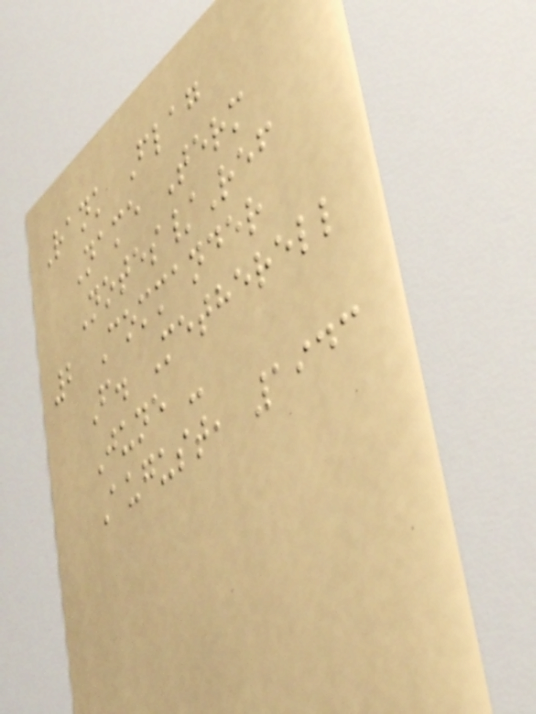Rank Flag
Name Term
Notes/Ref
2 Commander
F. Metherell
June -
August, 1943
